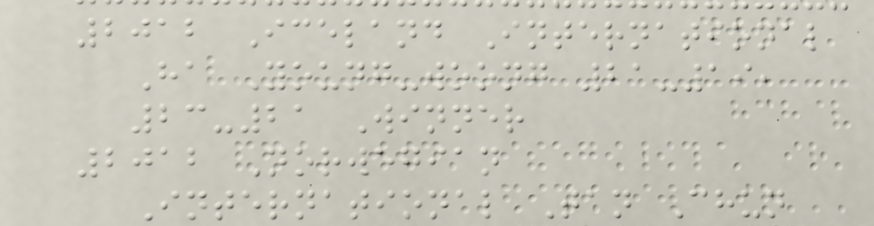2012 Iceland International
Ha Young-woong 21-19,
23-21 Winner
2012 Norwegian
International Tan Chun
